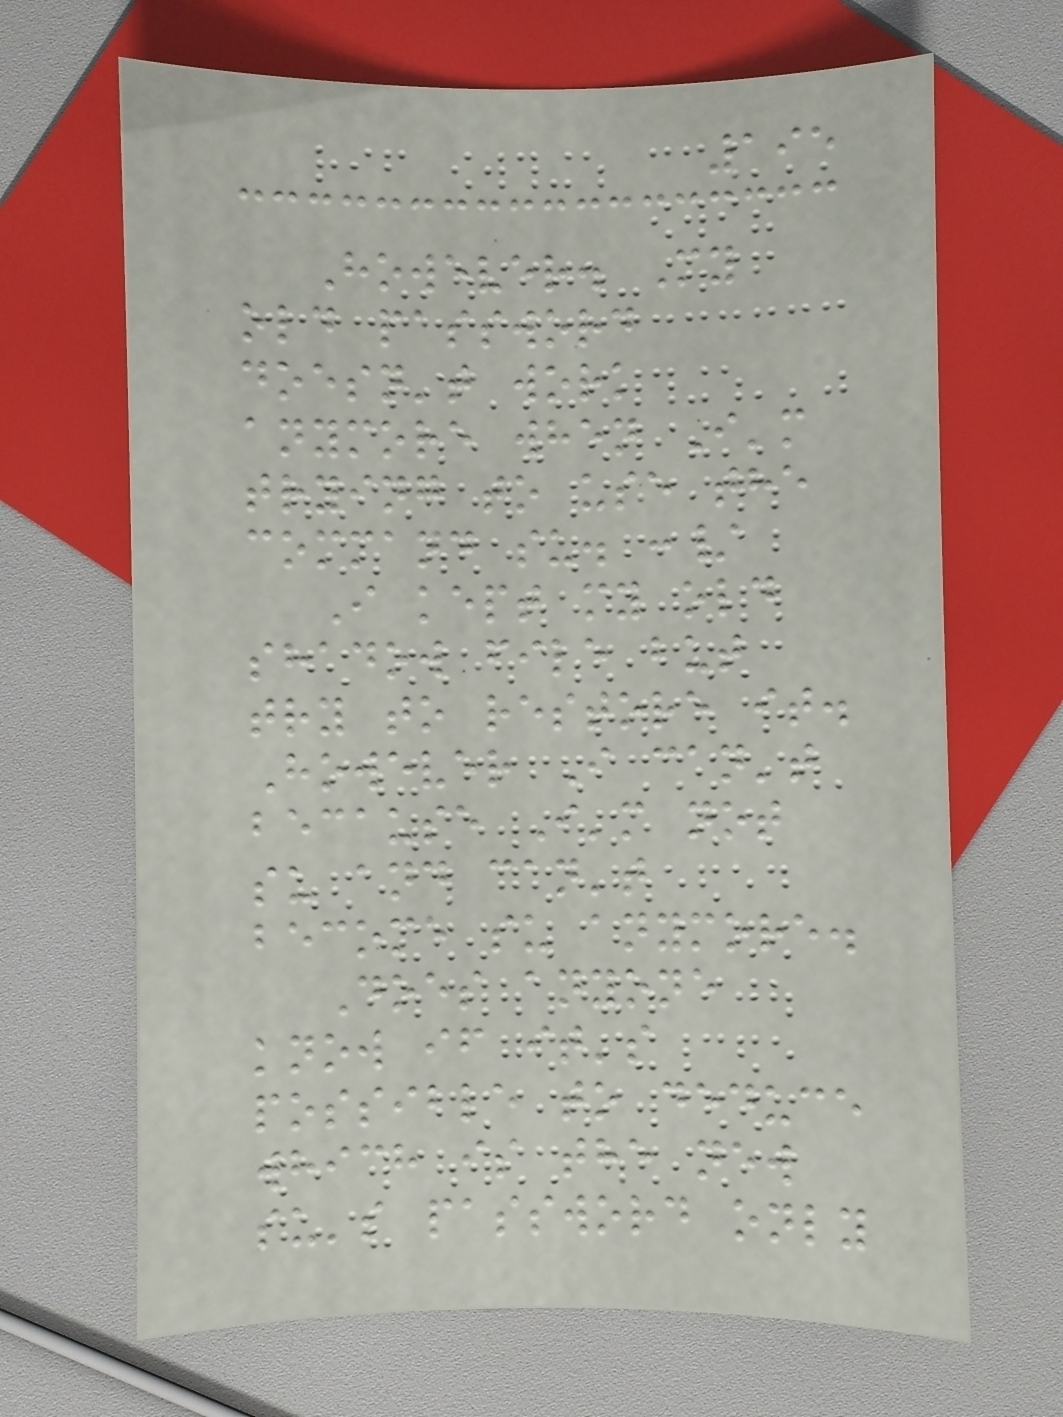195
However. My
old password
doesn't work
anymore when I'm
trying to use the
command su. :/
I kept my old
shadow file but
try to restore it.
However I can't
because I'm not
su and can't
become su anymore.
Does anyone
know if it's
possible to deduce
which is the new
su's password only
